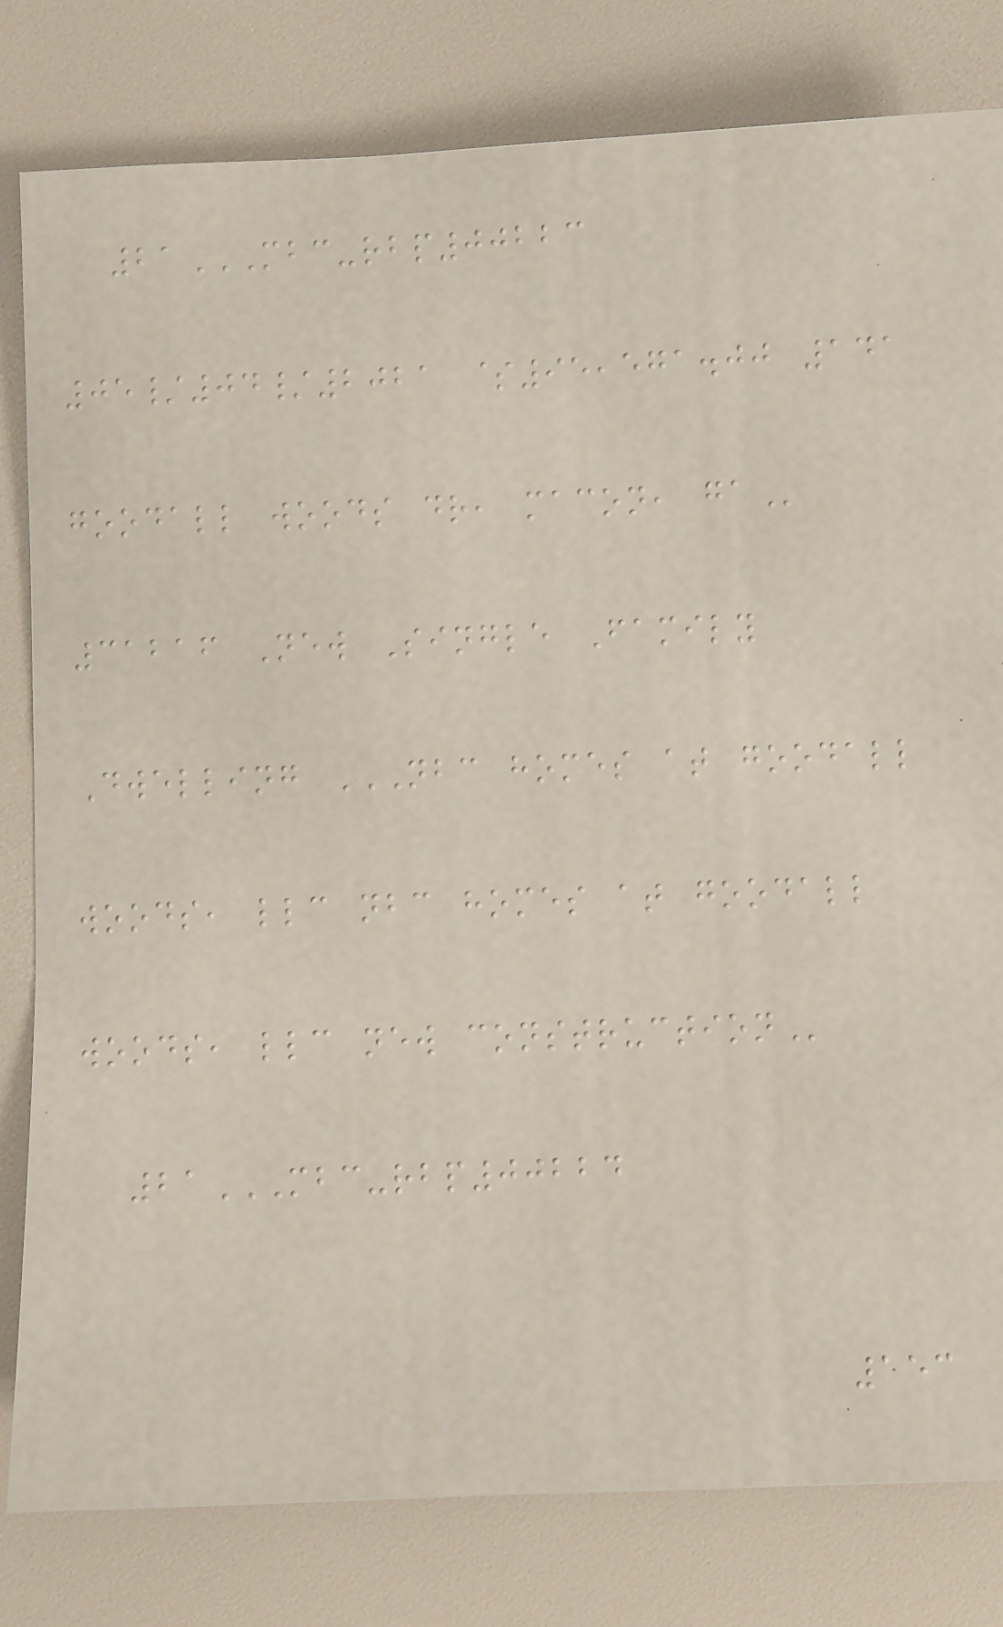21MBC-RBP00223
05/04/2021 $95,571.00 141
GOODALL WOODS DR, MACON, GA
31216 New Single Family
Dwelling NBC HOMES AT GOODALL
WOODS, LLC NBC HOMES AT GOODALL
WOODS, LLC NEW CONSTRUCTION
21MBC-RBP00224
153
